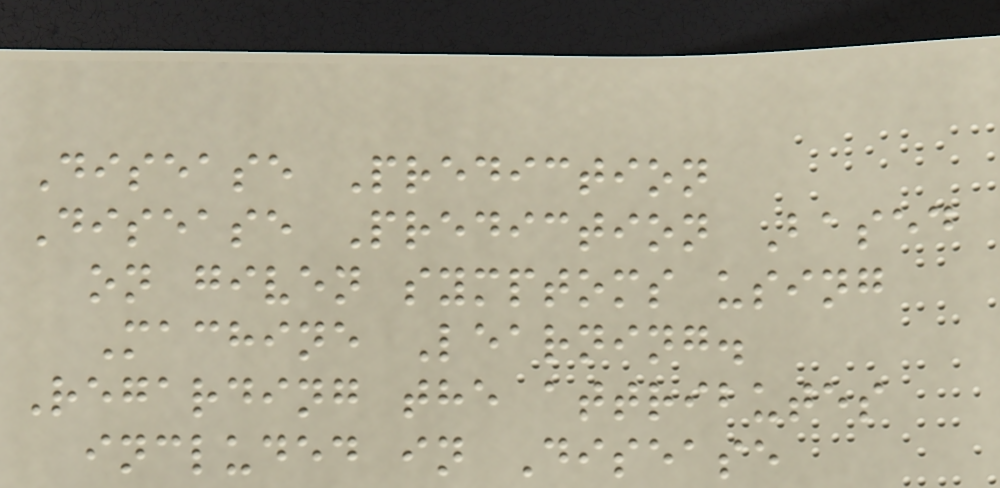Disease Prediction
Disease Prediction Based
on given symptoms using
Machine Learning.
Regarding the attributes
included in Disease
